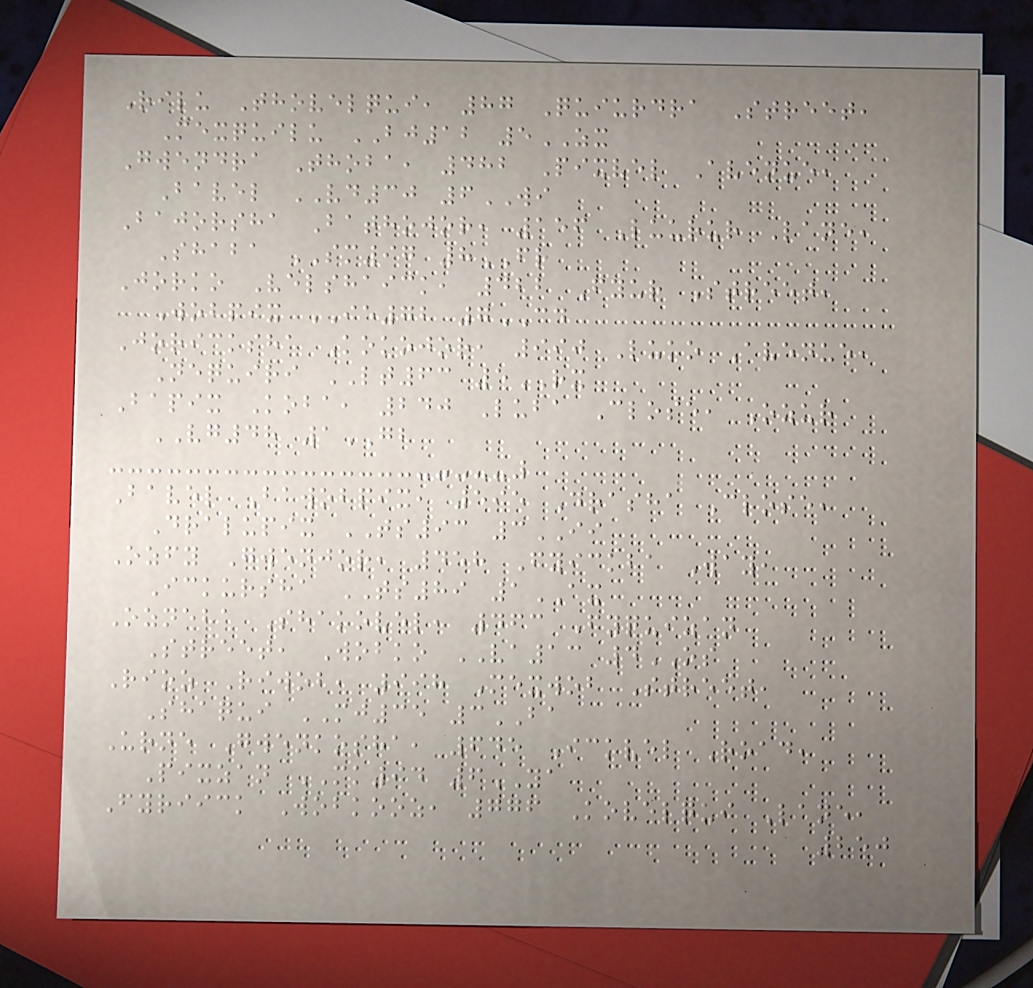Rilu Thovelqui, 87 Quiurdra Street,
Mexquilu BJ12 5ZX
Gwendra Thoba, 482 Pixvel Avenue,
Bavel VD30 6WI
Bajorsha Bathojor, 156 Luurur Lane,
Shaba SM97 8FR
Jorko Velshaick, 422 Fyur Street,
Wobpix IE72 7CD
Joricksha Kokojor, 990 Luko Avenue,
Nequiri LT63 5RX
Bapix Koba, 240 Luba Close, Ozur
VG48 1GB
Bavel Bawobpix, 595 Drasha Close,
Dralupix TS93 3II
Ozfy Gwenjor, 458 Fyickba Way,
Ickursha TS89 1AX
Ozneba Shakovel, 463 Fyquizan
Street, Wobko VA13 4OS
Rioz Riwob, 998 Mexwob Street,
Shaqui MJ35 3BA
Urne Gwenkosha, 645 Ickvel Road,
Pixzan MK94 6YA
Fyriick Wobkooz, 776 Kovelqui Lane,
250
